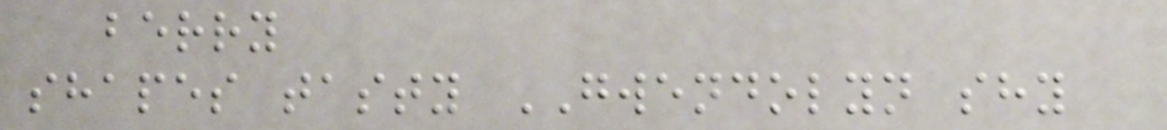berry
shapes tasty GWENDOLYN shy
